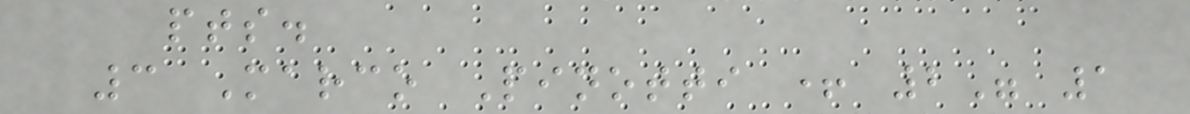pts.
3 Marco Pinotti + 2" 1
